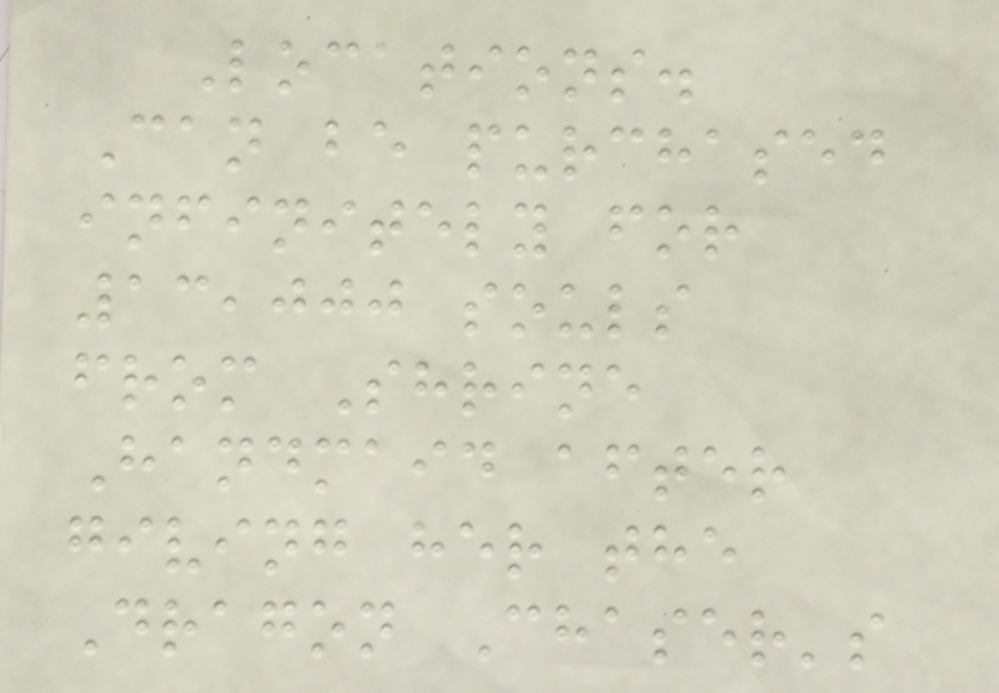Locations.
Can be purchased
infinitely for
13,000 souls
from Shrine
Handmaid after
giving her the
Dragon Chaser's
